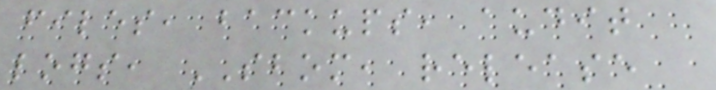files, backups, audit
logs, SBOM, release
